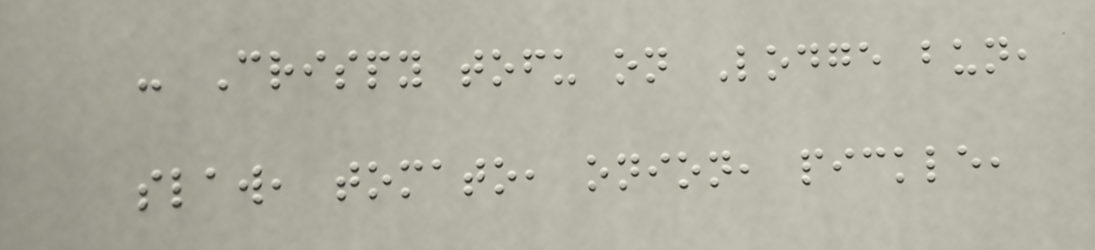- Crispy tofu on Lodge bun,
slaw, tomato, onion, pickle,
